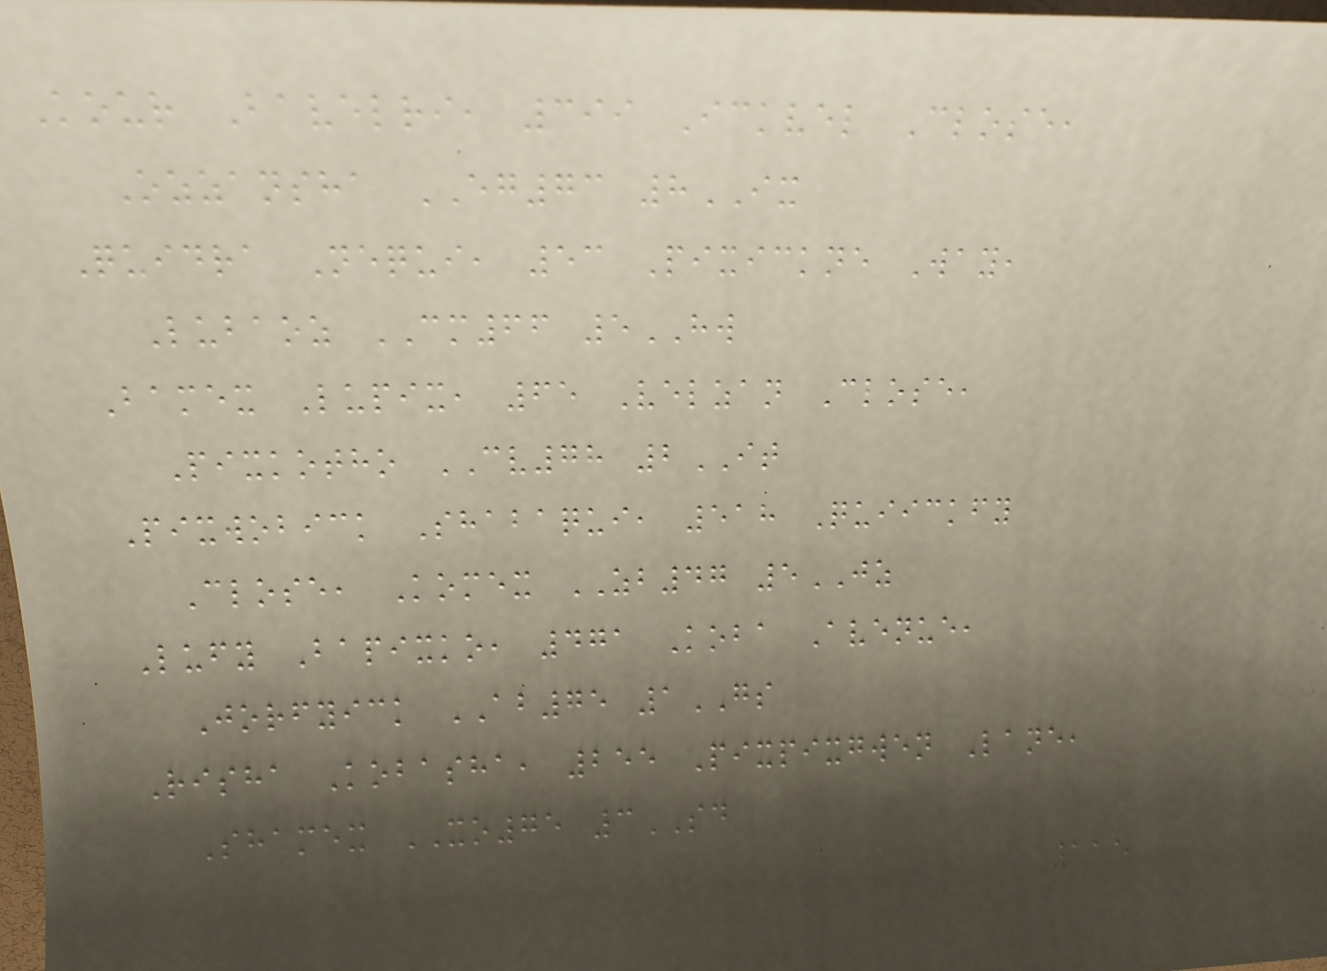Kour Bavelri, 399 Ickvel Close,
Ozzansha EG73 8IX
Quidra Nequi, 53 Pixickne Way,
Lubaoz CM66 5HW
Bamex Lupix, 65 Velzan Close,
Pixkotho CV78 2IT
Pixwobick Shabaqui, 518 Quiickfy
Close, Komex ZB47 5JZ
Lufy Bapixko, 471 Koba Avenue,
Jorfyick AB75 1GS
Risha Kobasha, 255 Pixpixgwen Lane,
Shamex XO75 3SD
115
